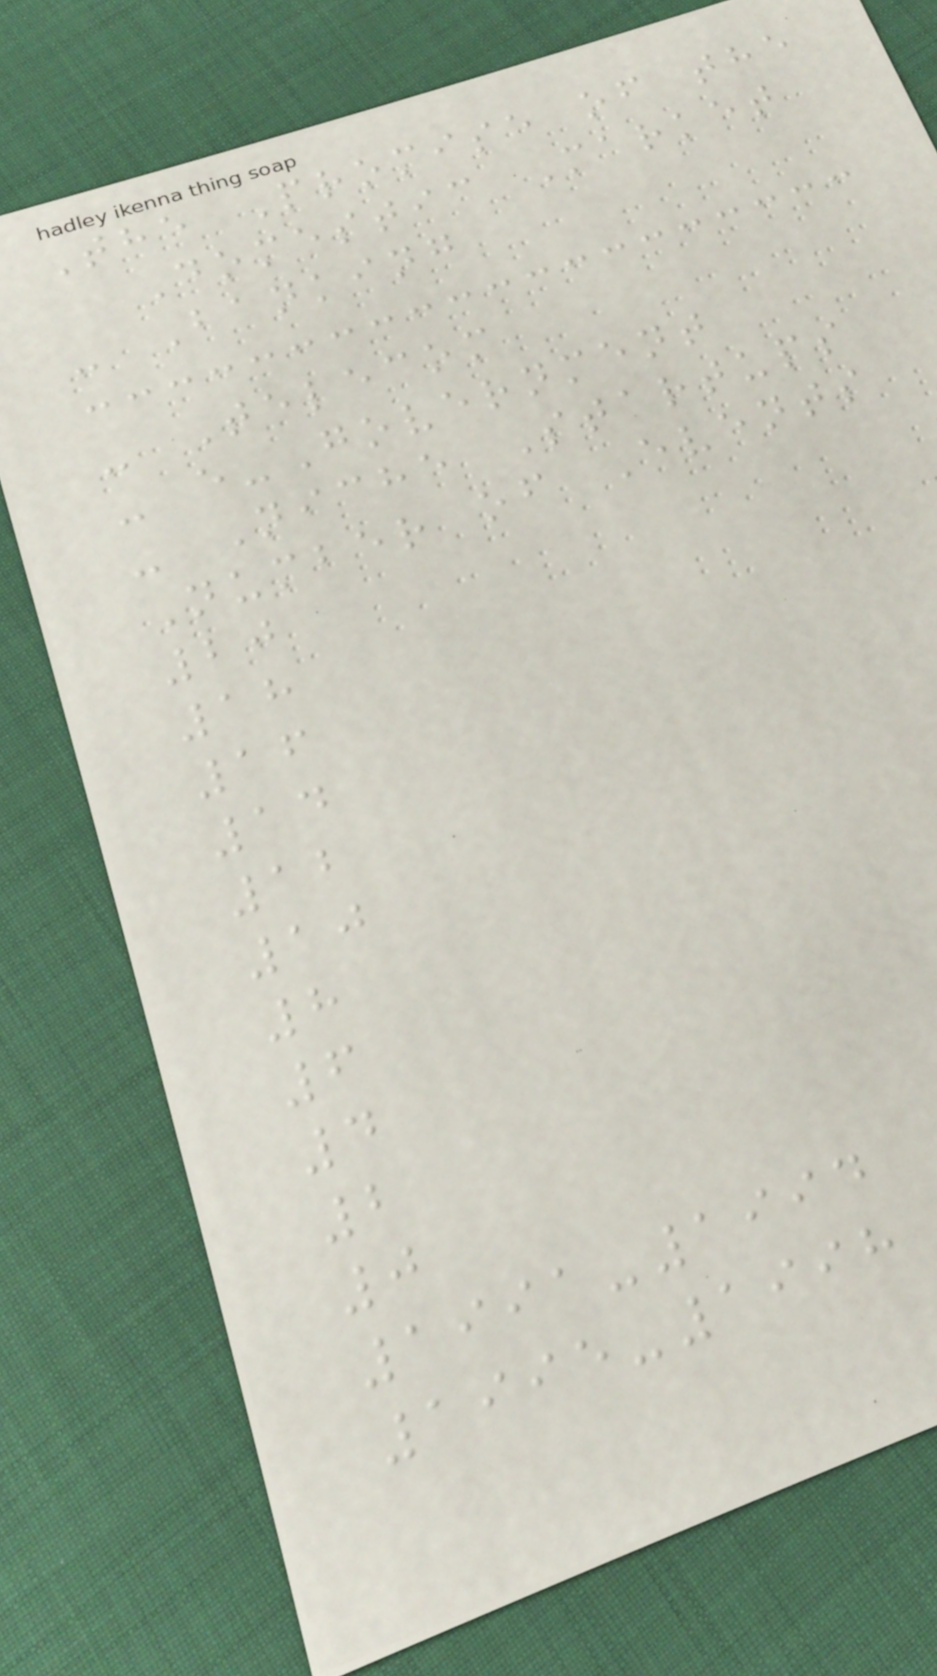The Promise of the
Domestic Market
- Banking
- Telecom
- e-Government
- Niche Startups
Number of Events
20
18
16
14
12
10
8
6
4
2
0
1991-1994
1995-1998
